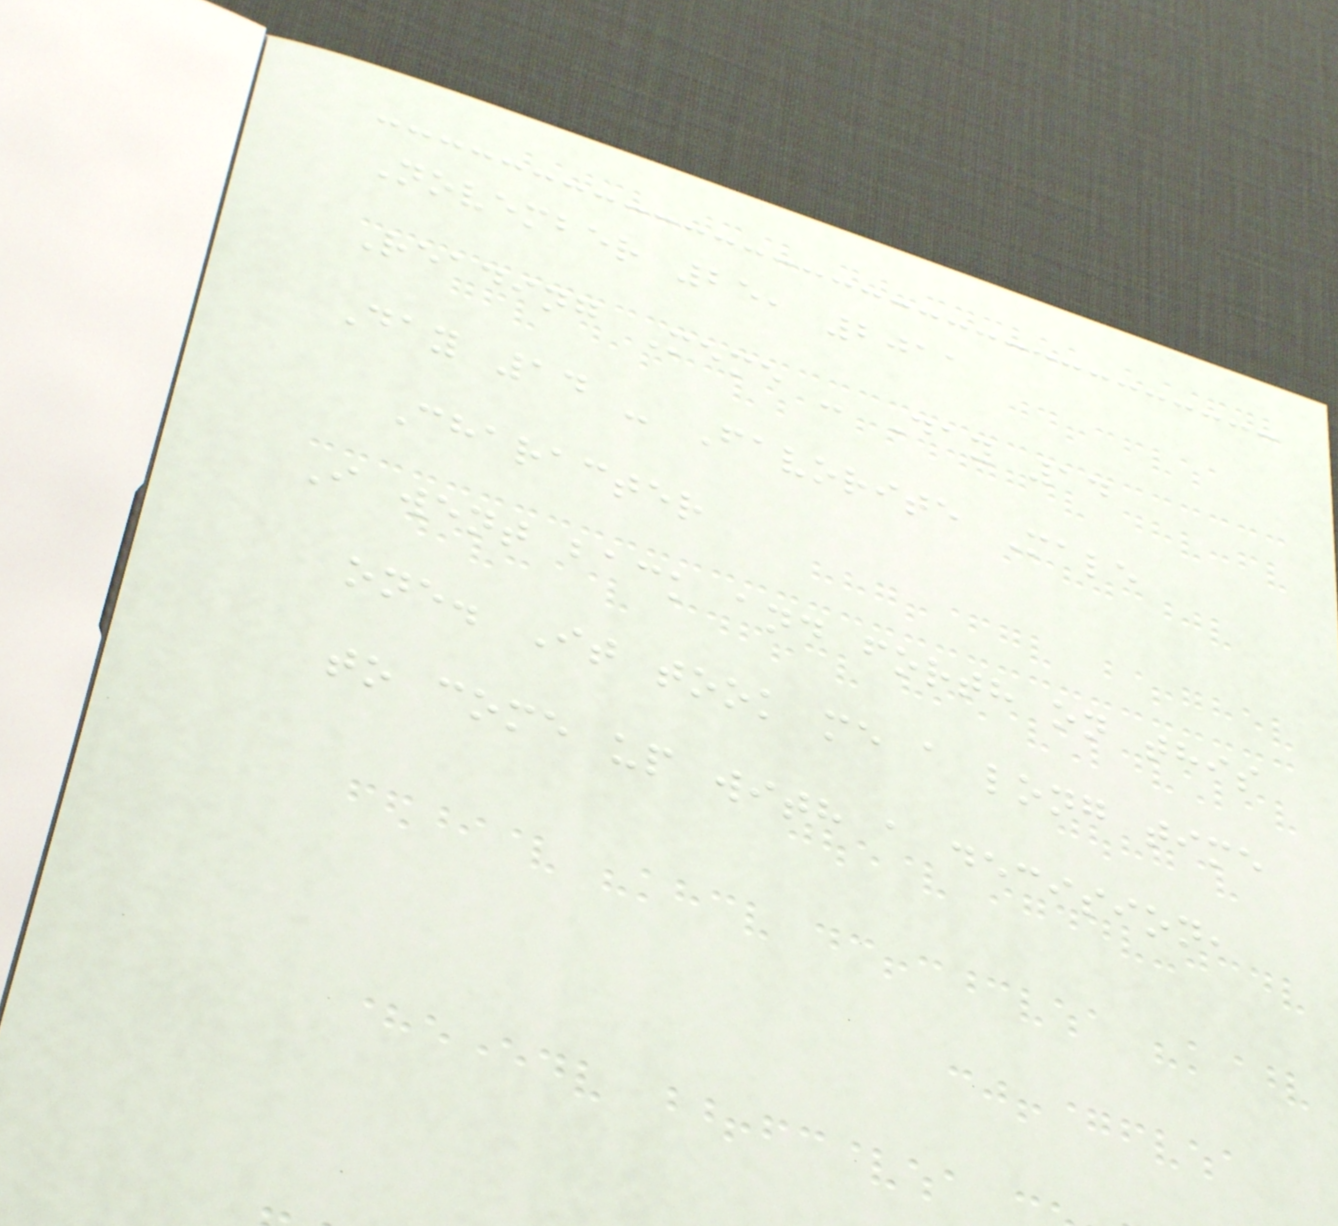November 25, 2011
Reading Meme - Day 14
Day 14 - Favorite Male
Character
I went back and forth on this
one. It took me a long time
to come up with a decision,
